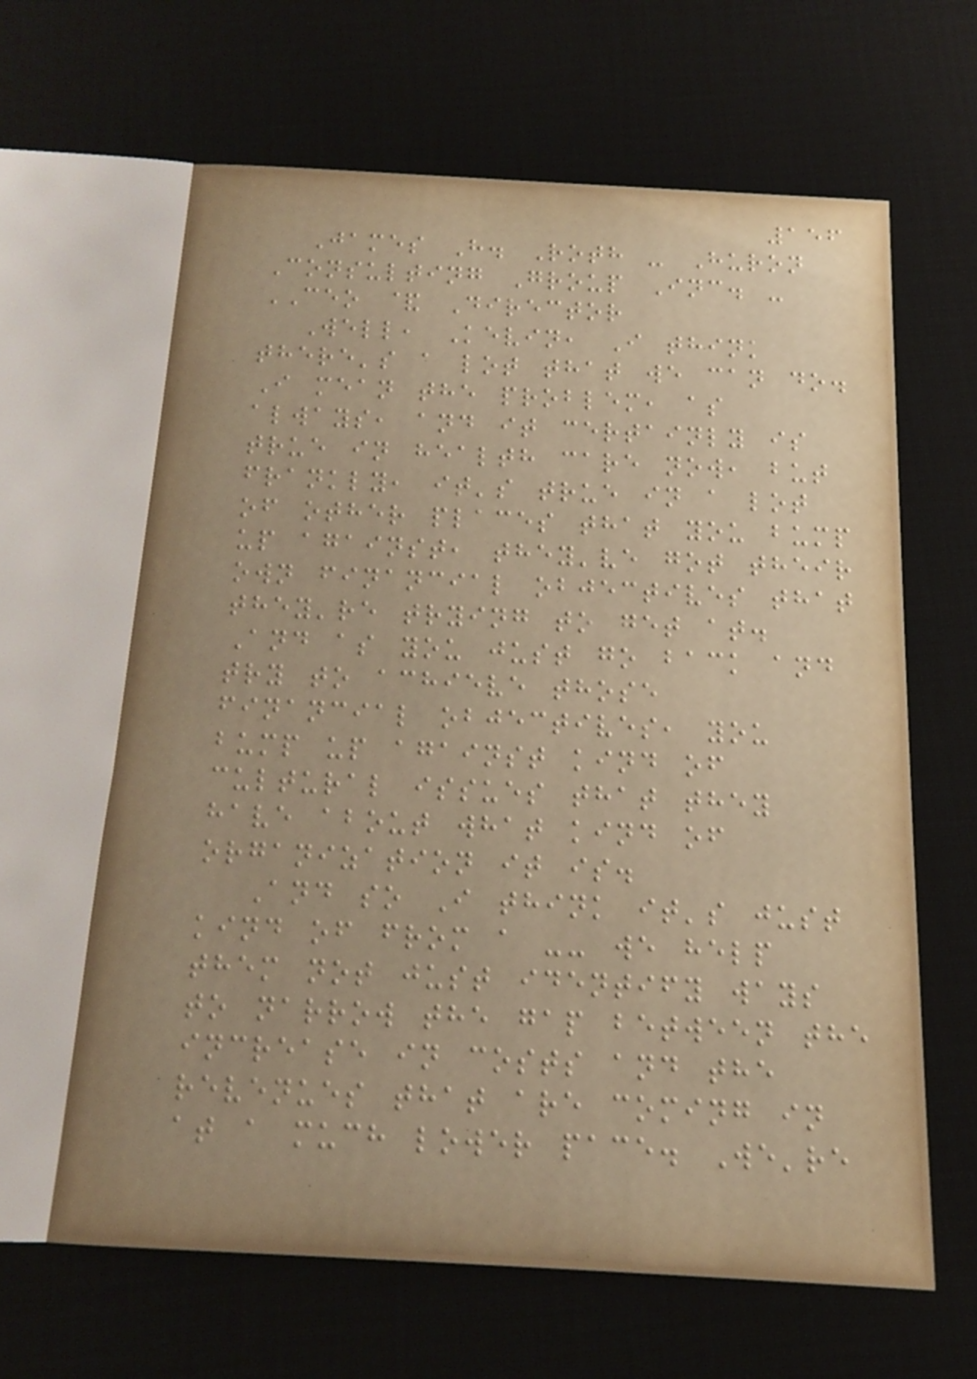156
James H. Roth - Huron
Consulting Group Inc. -
CEO & Director
Well, Kevin, I think
there's a lot that we can do.
I mean the problem, as
always, and it certainly is
true in health care now, but
frankly, it's true in a lot
of other places that you bump
up against, they've got their
own financial objectives that
they're trying to get at.
And as you just go back and
try to achieve those
financial objectives, you
bump up against kind of
cultural issues that they
have about what kind of
organization it is.
And so I think it's just
kind of from a -- we help
them not just identify ways
to narrow the gap between the
increase in costs and the
revenues that are coming in
at a much lower pace. We're
